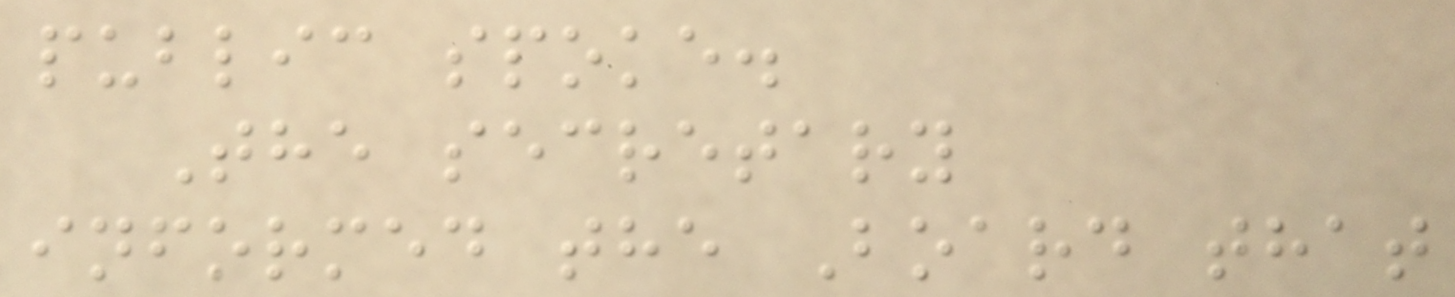public spoke.
The secretary
informed the Board that
